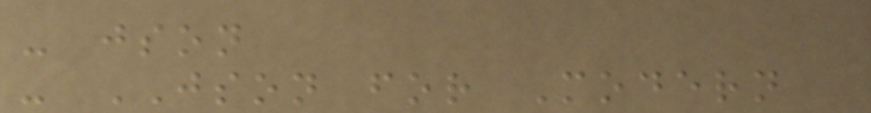- json
- JSON for Modern
